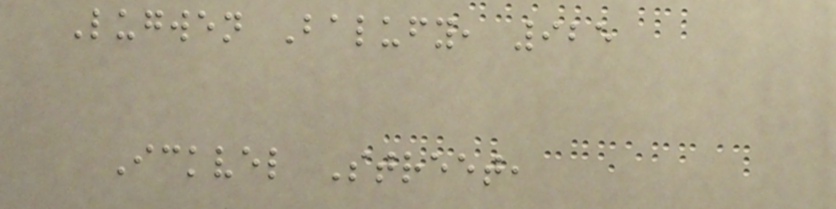Lugwen Balufy, 925
Ickvel Street,
